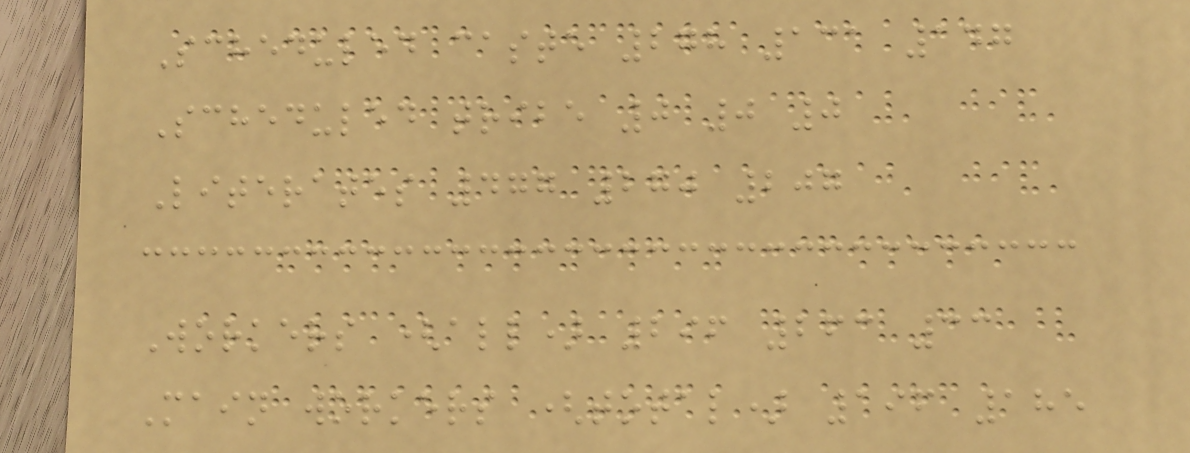Scheduled caste 278 131 147
Scheduled tribe 0 0 0
Literates 477 270 207
Workers (all) 296 263 33
Main workers (total) 196 185
